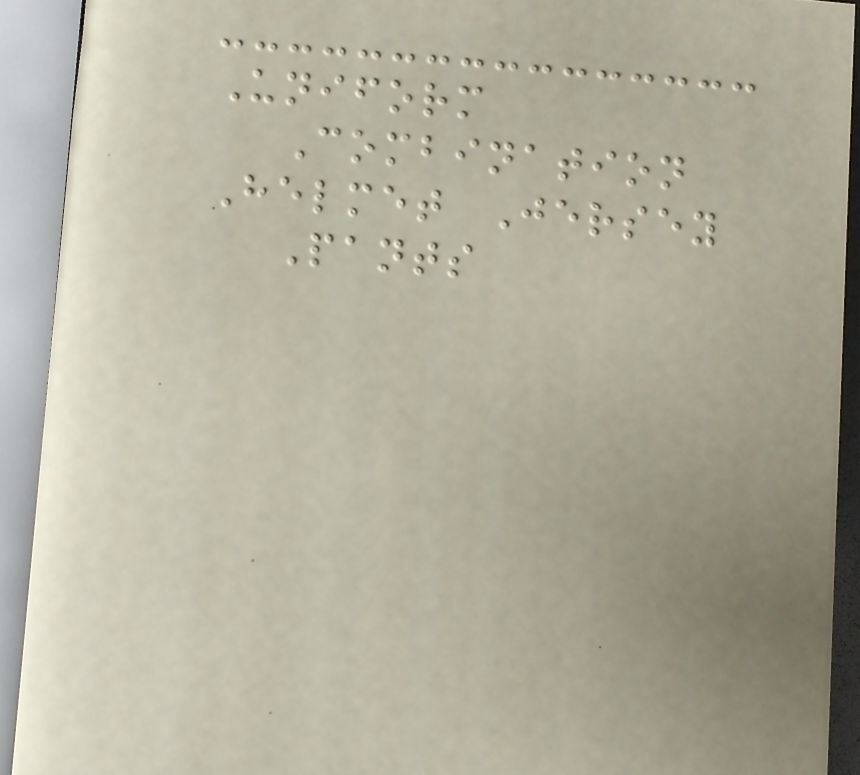Uniform
Combination
Helmet Jersey
Pants
